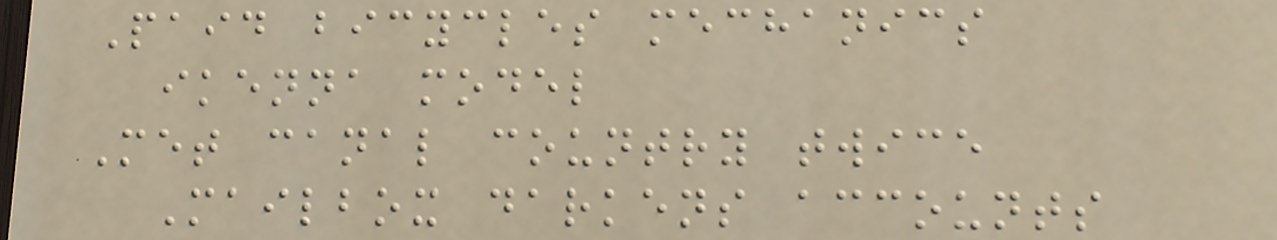Paid bicycles mechanics
ikenna model
Met canal country twice
Mailbox darkens accounts
